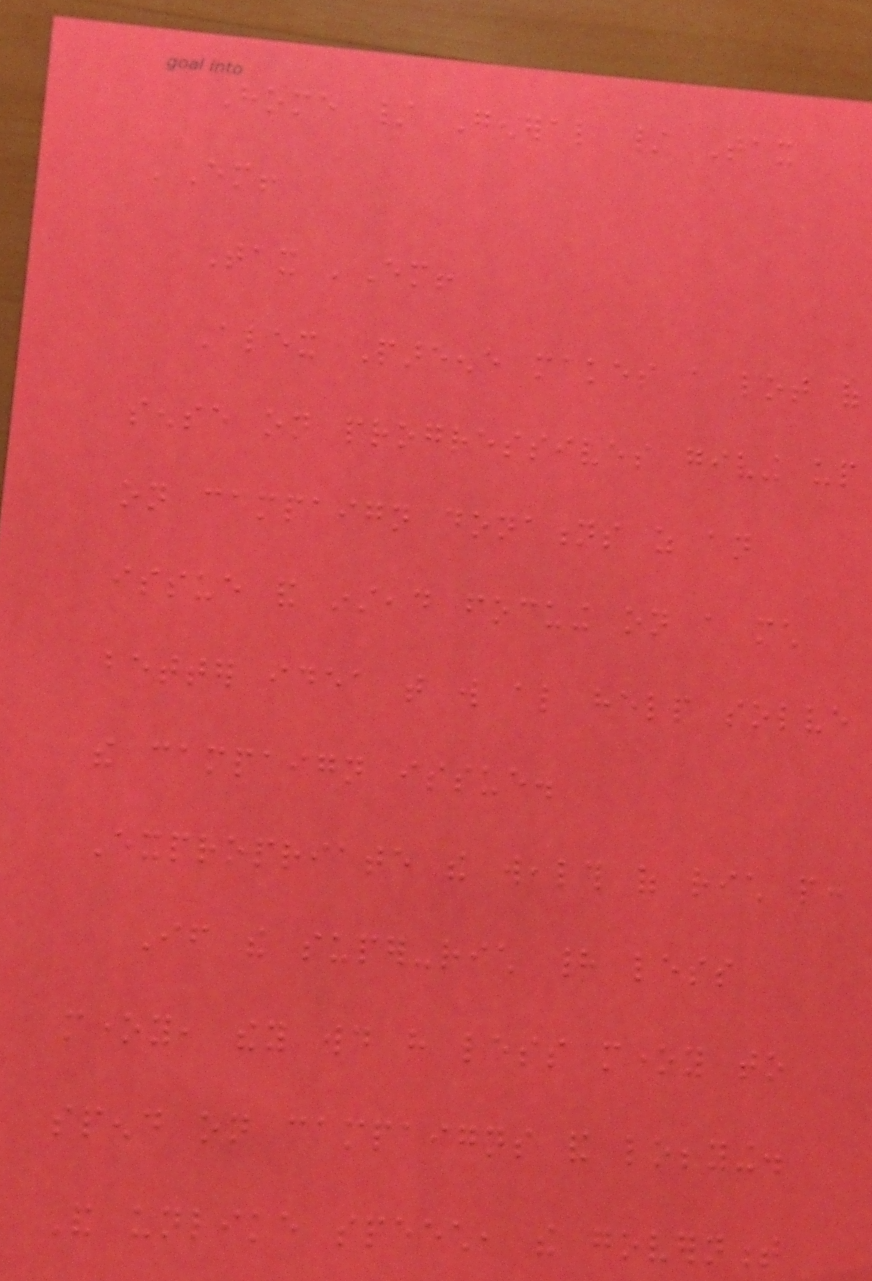Home / General / Tax
'Em!
Tax 'Em!
Alex Pareene makes a lot of
sense on progressives giving up
on campaign donations as an
issue and instead focuing on a much
better idea that will also help solve
the campaign issue.
Expropriate the wealth of rich people:
If the super-rich had less
money, they would have less money to
spend on campaigns and lobbying.
And unlike speech, the government
